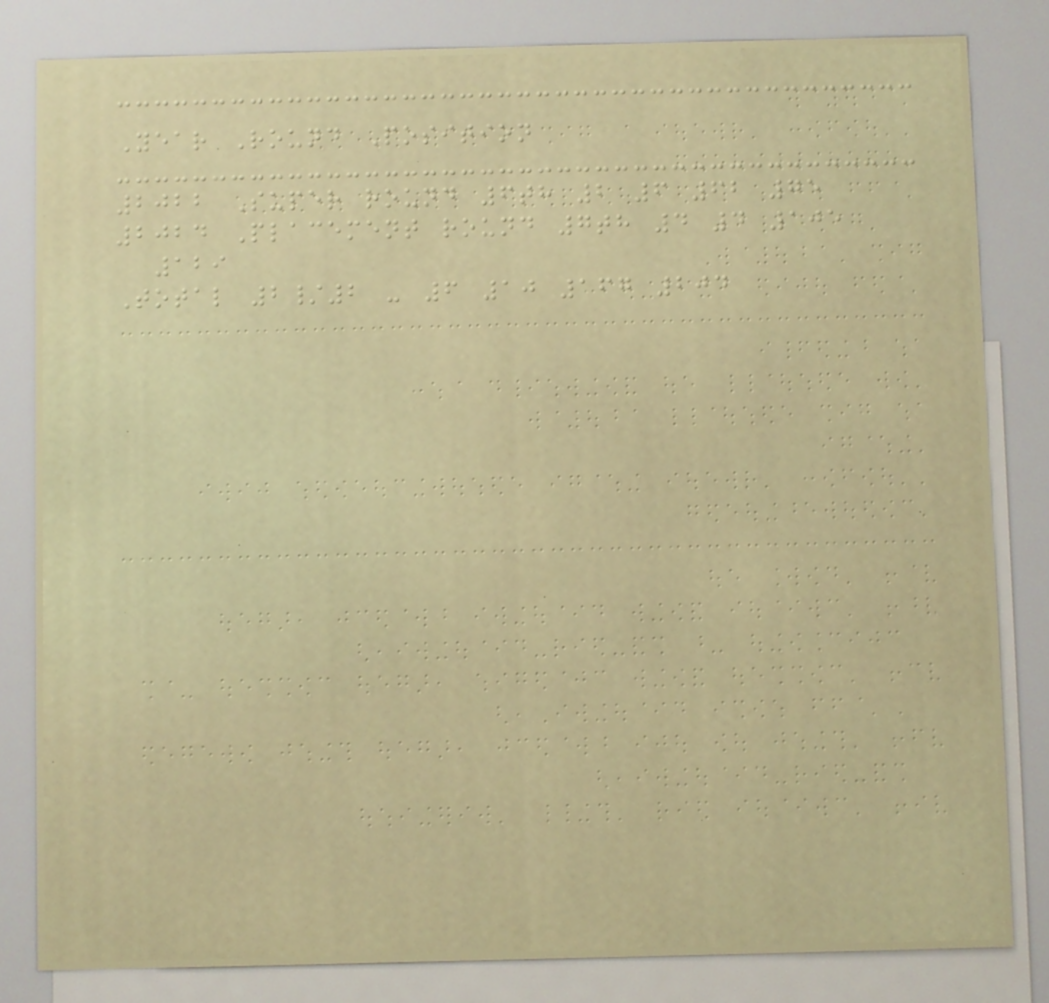Year Round Position
2022 Super round 6th 2 6 62 75
2024 Placement round 7th 4 4 105
129
Total 2/2 - 6 10 167 204
